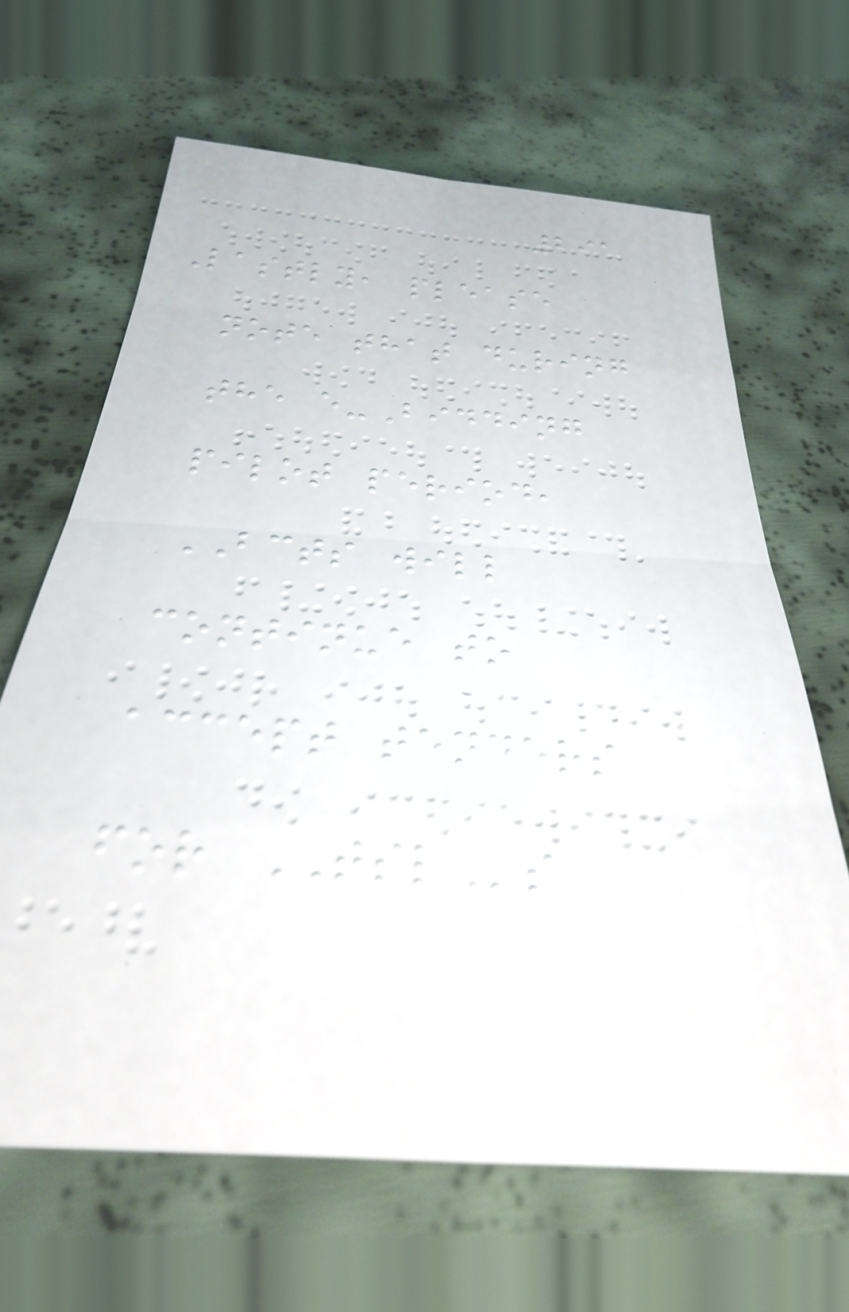291
Lastly, please
note that during
the e-Bidding
pilot period,
BCTS will
continue to
accept tenders
for TSLs
